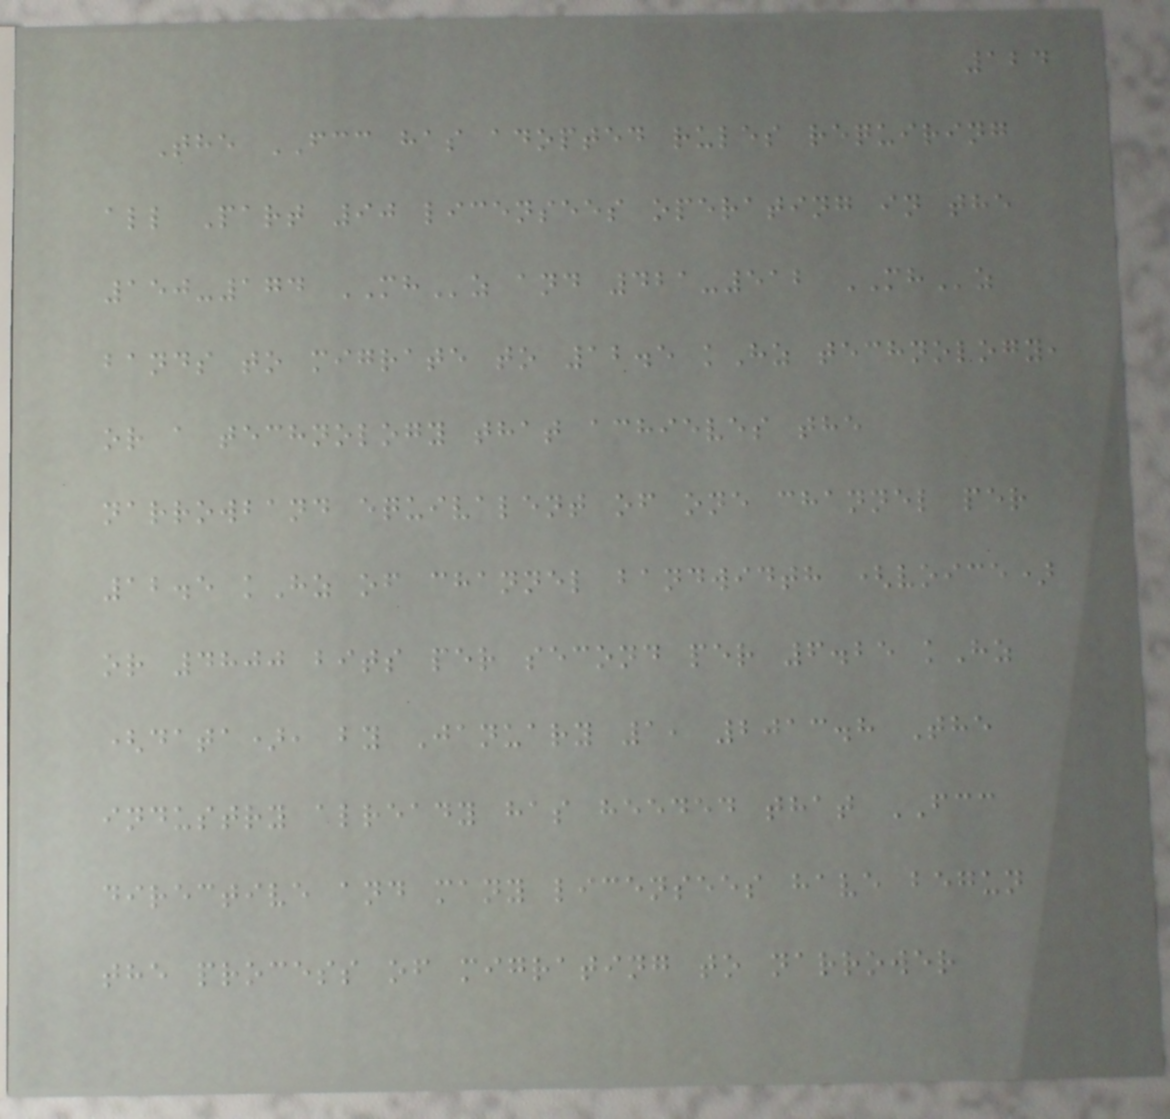124
The FCC has adopted rules requiring
all Part 90 licensees operating in the
150-174 MHz and 421-512 MHz
bands to migrate to 12.5 kHz technology,
or a technology that achieves the
narrowband equivalent of one channel per
12.5 kHz of channel bandwidth (voice)
or 4800 bits per second per 6.25 kHz
(data), by January 1, 2013.8 The
industry already has heeded that FCC
directive and many licensees have begun
the process of migrating to narrower
